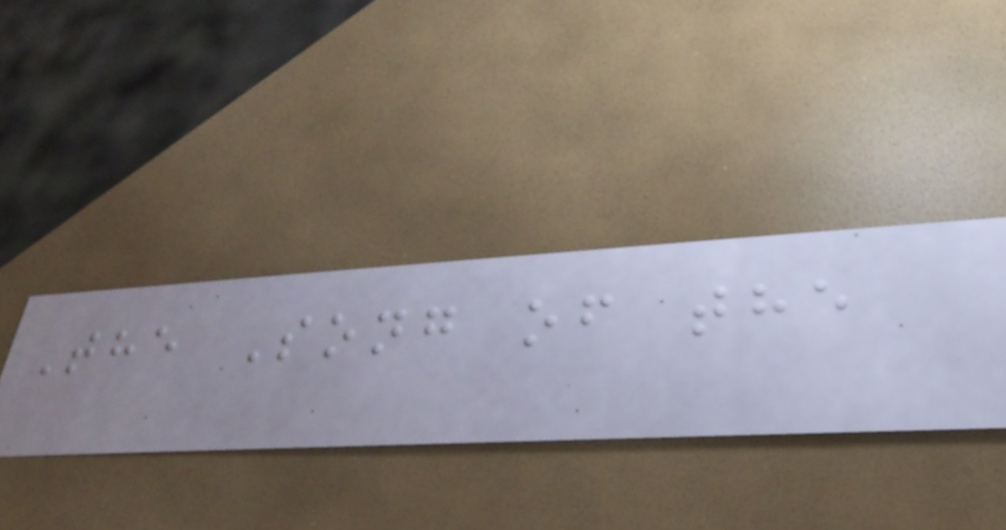The Song of the
